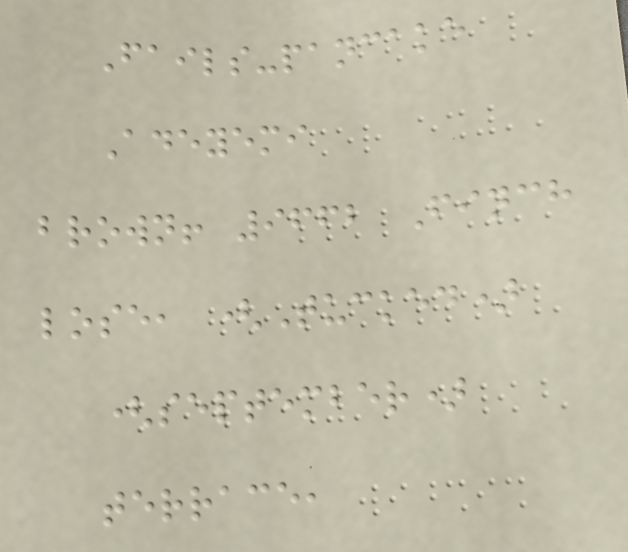Fails-pancake
Adeyemi
brown! 9662 Finch
lose, (Tucked)
(september)
terrace,
